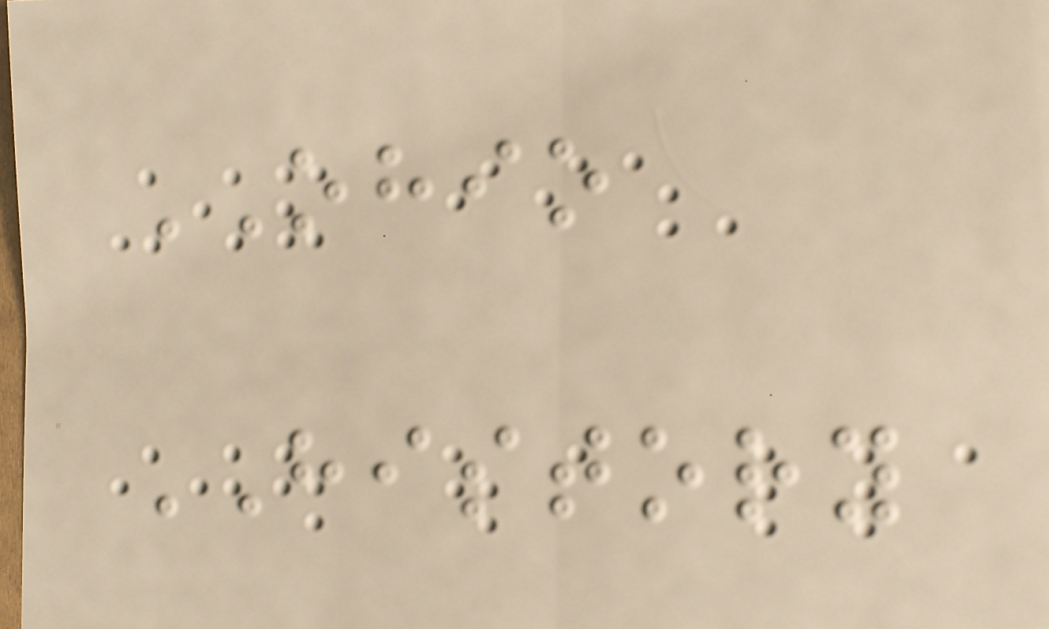OHIO
HISTORY
